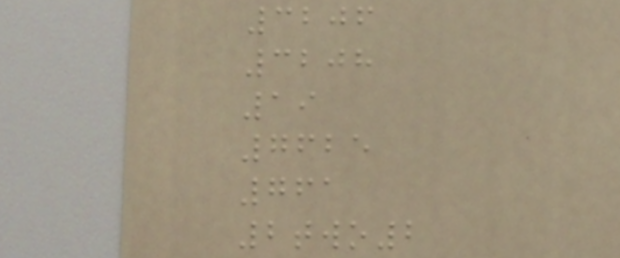3206
3208
19
7625
761
2two2
